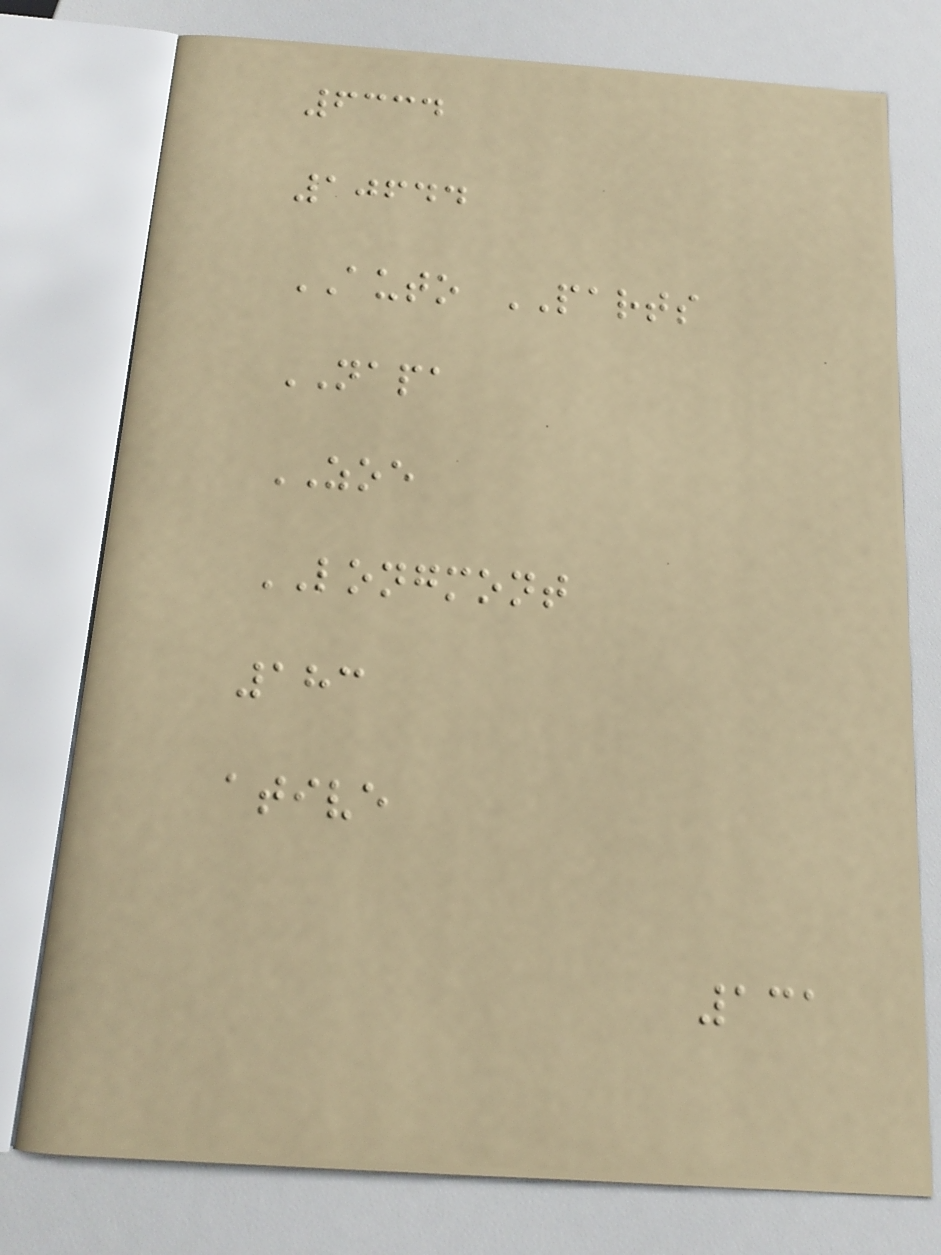6334
10644
AUTO PARTS
NAPA
ZOE
LONGMONT
183
ative
131
